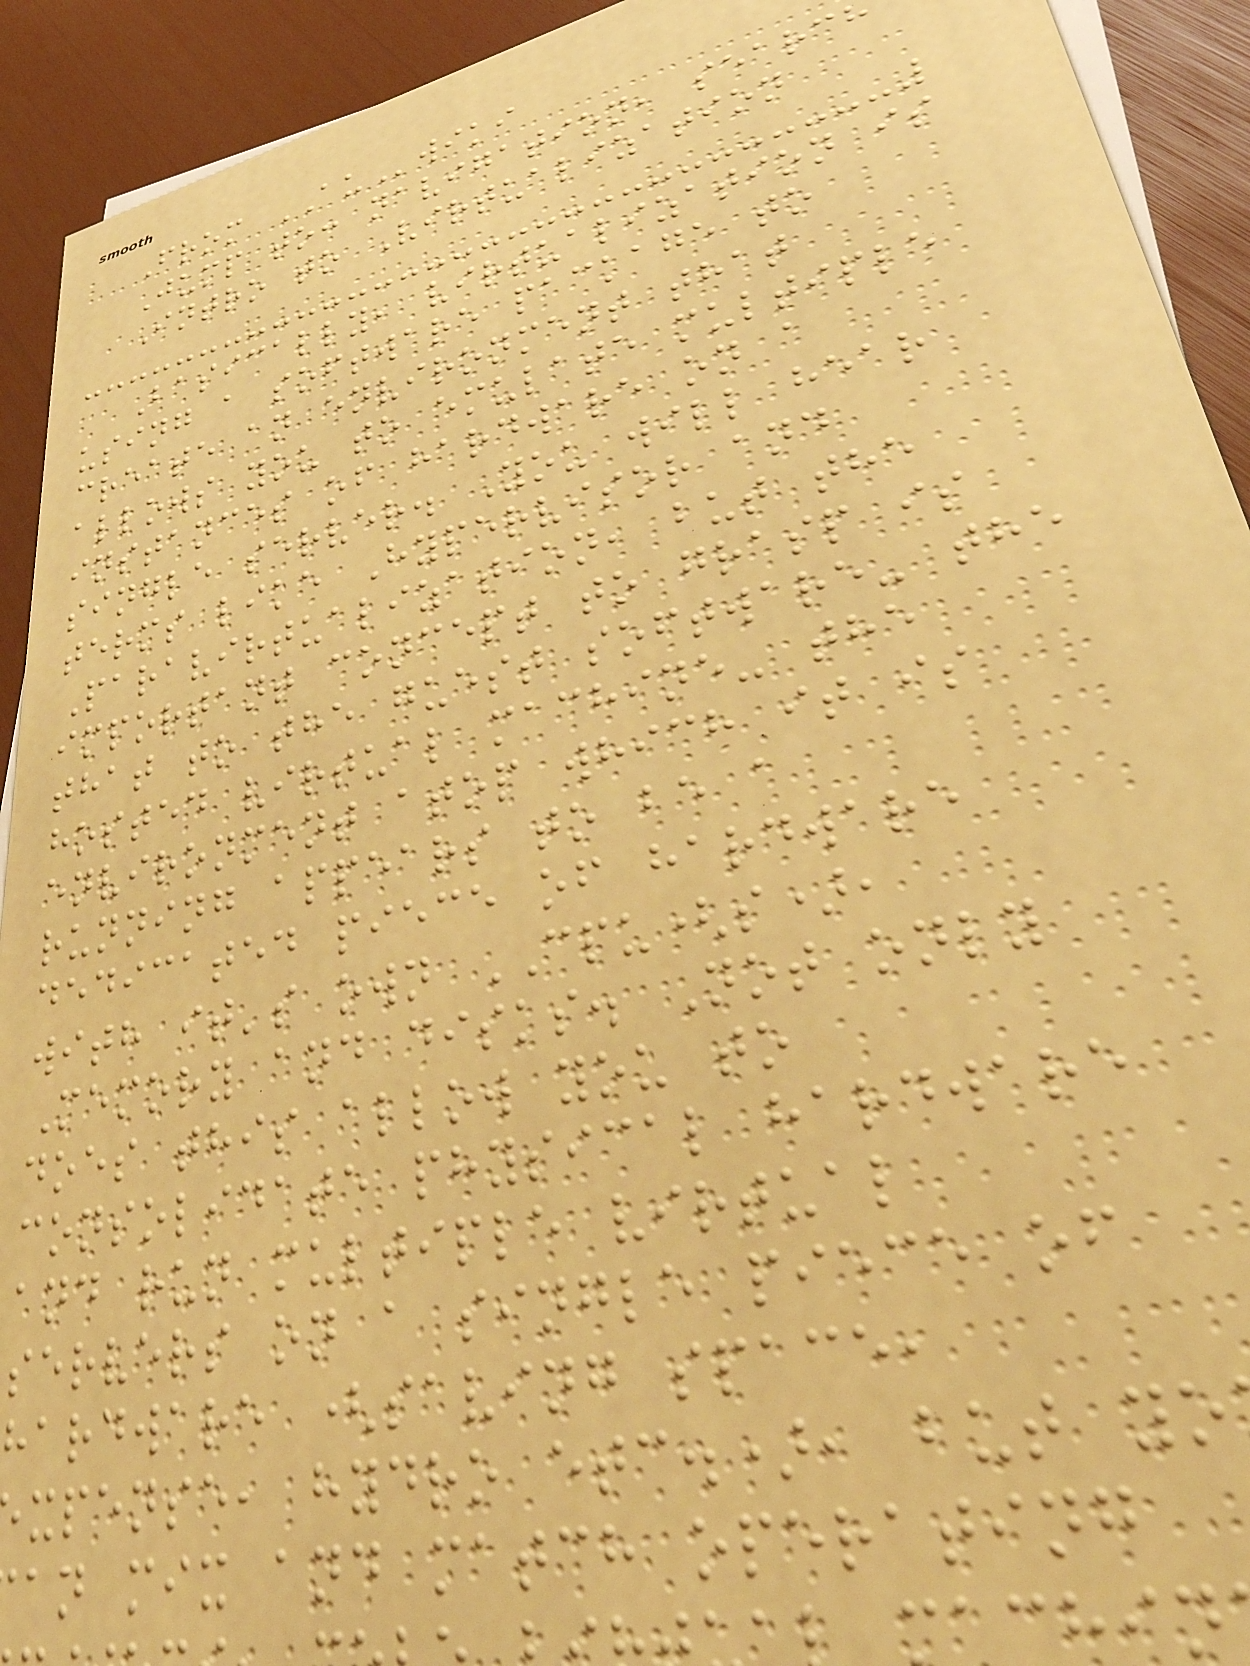From AUwiki
Jump to: navigation, searc
Intro to Virtualization
Basically, virtualization is
using a software package to
create an environment that
allows you to emulate multiple
instances of hardware on a
single server. You will hear
terms like Hypervisor and
Paravirtualization, but the
important concept to grasp is
that to the guest software- the
hosted virtual machine- the
environment atop which it is
running appears to be a
dedicated piece of hardware
with it's own CPU(s),
Memory and disks. Not only
does this allow you to
consolidate physical hardware
and run multiple virtual
servers on a single piece of
hardware (saving space,
xpense, hydro etc.), but yo
an mix and match operating
